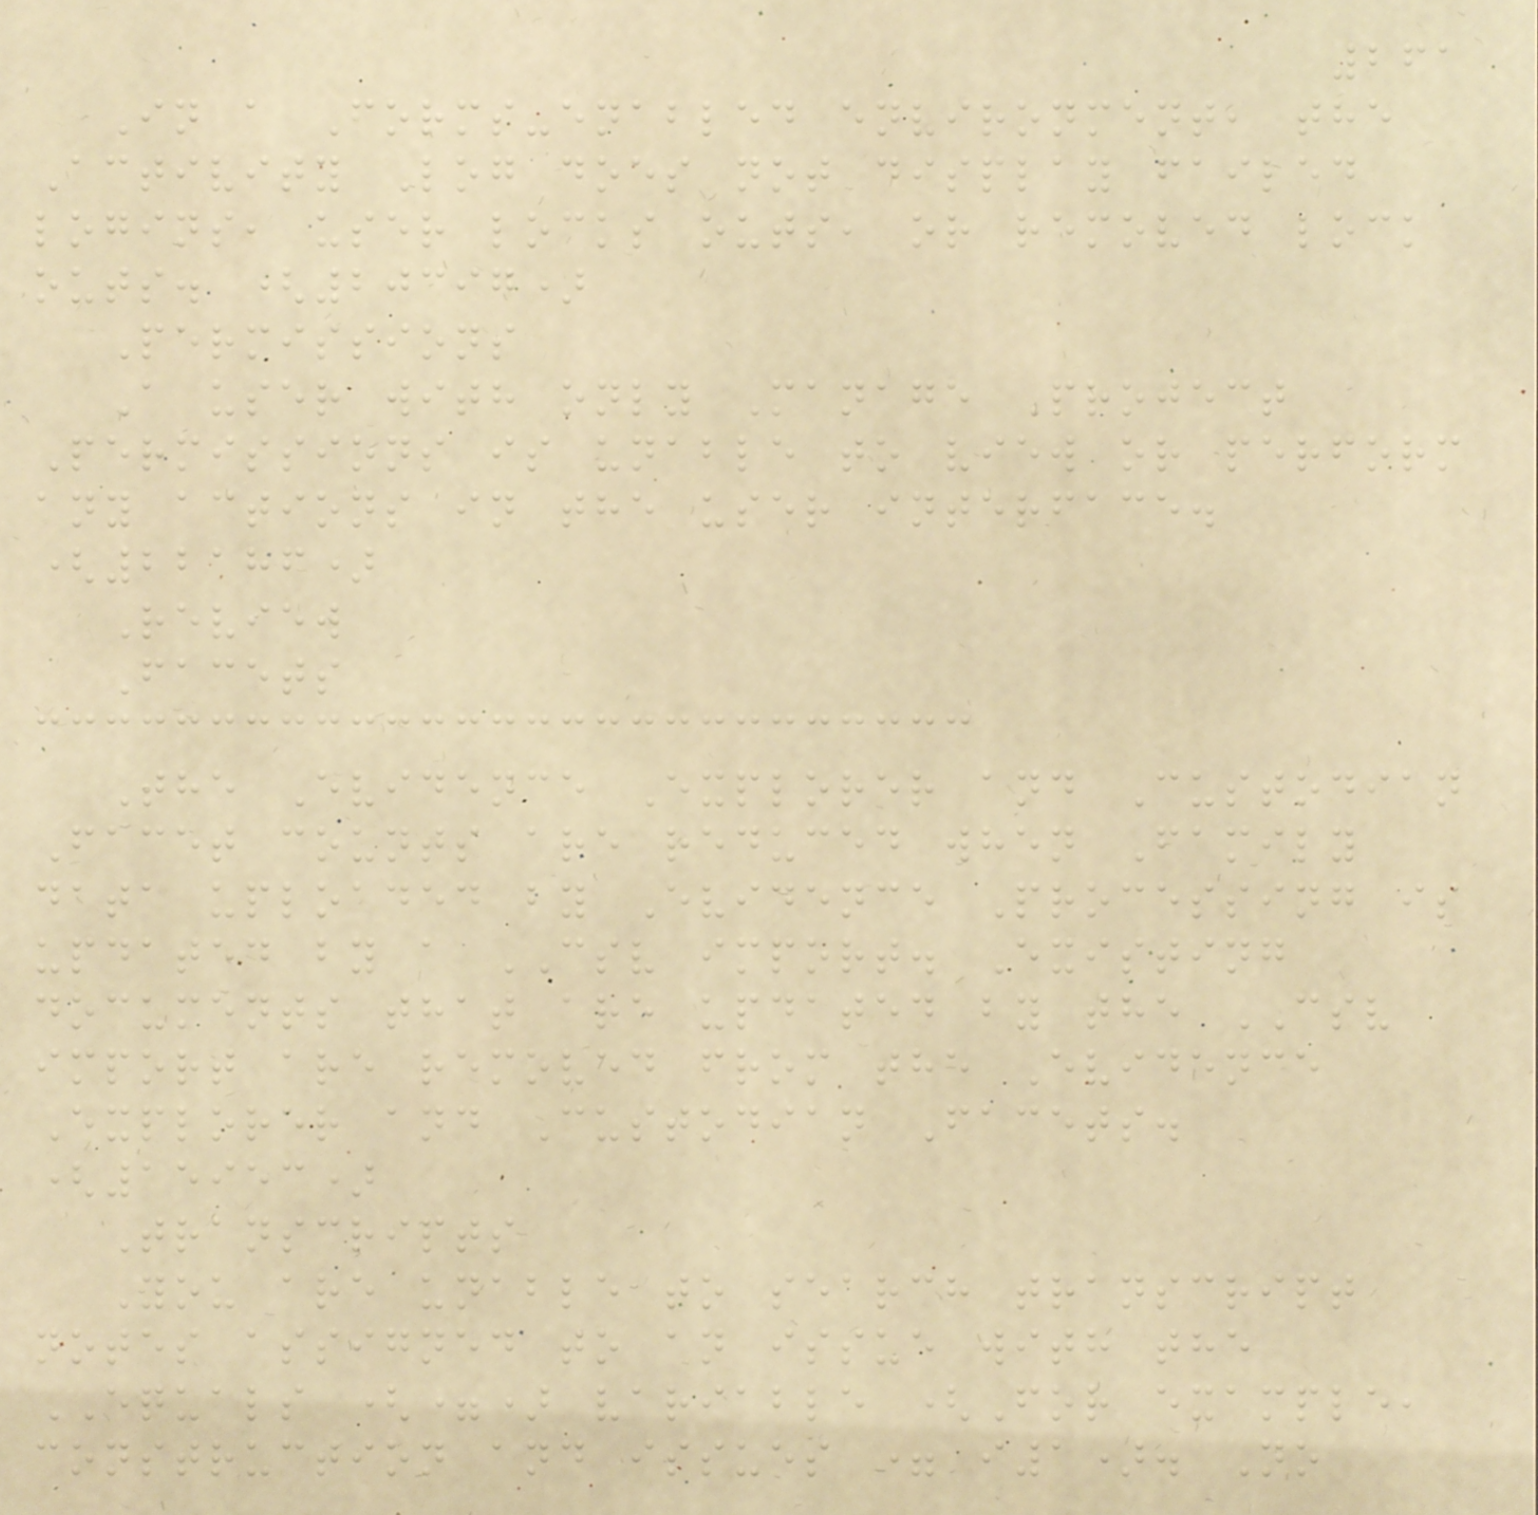261
In a Forms-enabled environment, the
Activity Log does not display failed
logins, user locks outs, or removed lock
outs. (20397)
Permissions
A user with only Manage Project
Permissions is unable to view or perform
any actions in the user interface.
(22186)
Review
Facets
The Evidence Explorer and Custodian
Facet counts are reduced when Family
data uploaded by Evidence Processing is
updated by a CSV import. Existing
documents that are updated by the CSV
import are removed from the Evidence
Explorer and Custodian Facets.
(15953)
Transcripts
You are unable to search transcript
notes assigned to an issue with the
EQUALS (=) variable (For example,
construction and issues = i1). No
